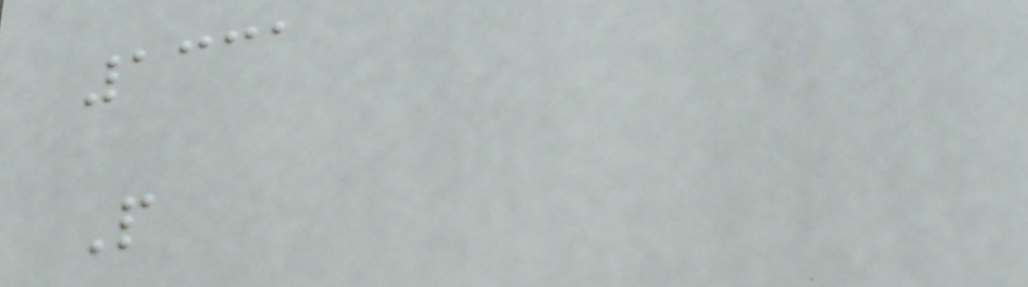1331
P
